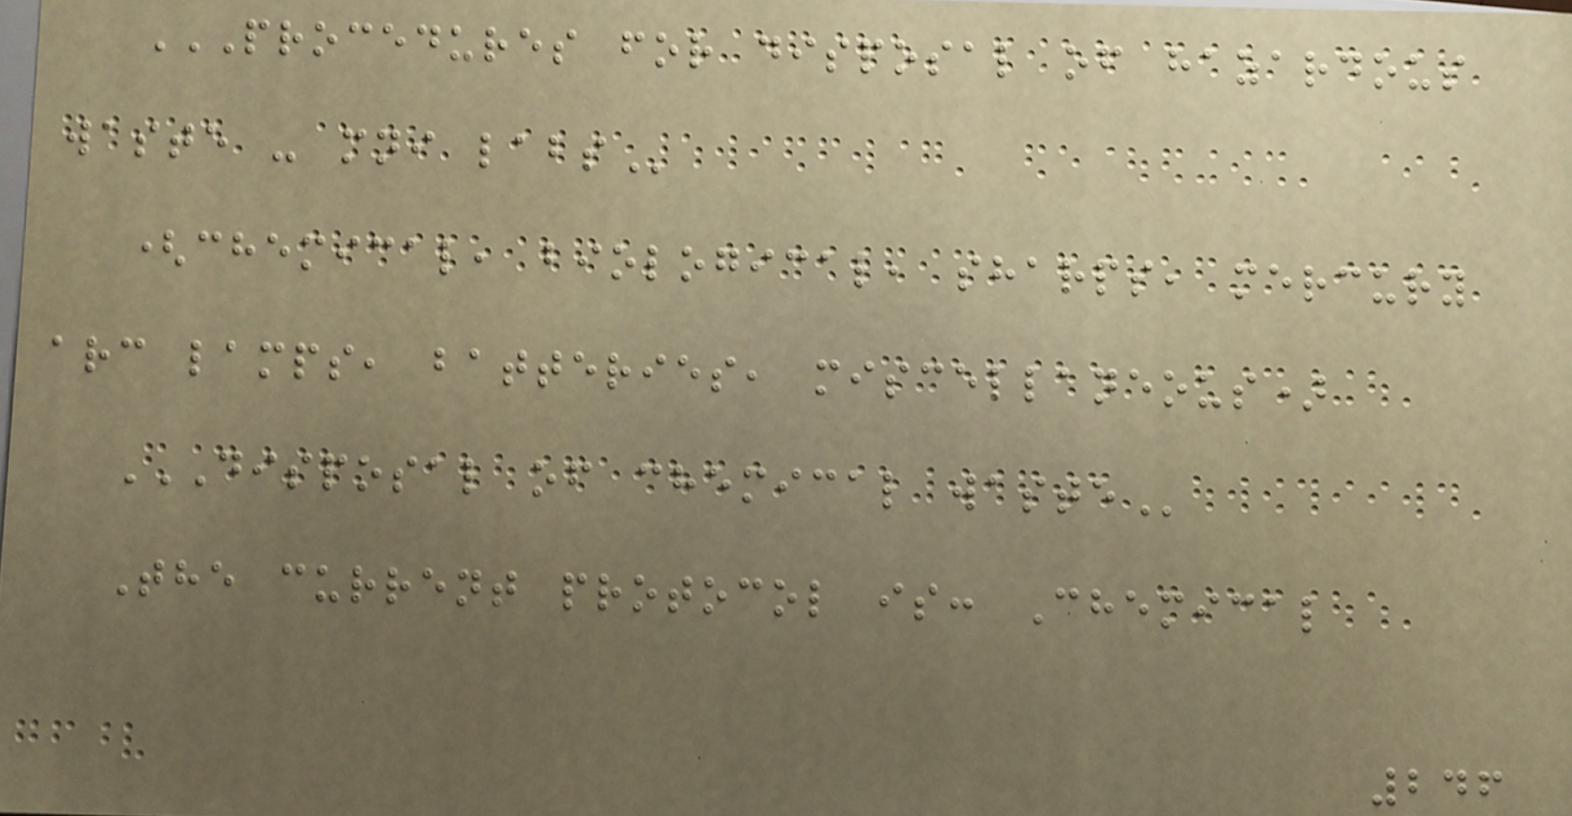PROCEDURES FOR DISPOSAL OF HAZARDOUS
WASTE - MNI LABS
(chemical, biological, sharps, mercury
arc lamps, batteries, miscellaneous)
DISPOSAL OF CHEMICAL WASTE
The current protocol is: Chemical
246
